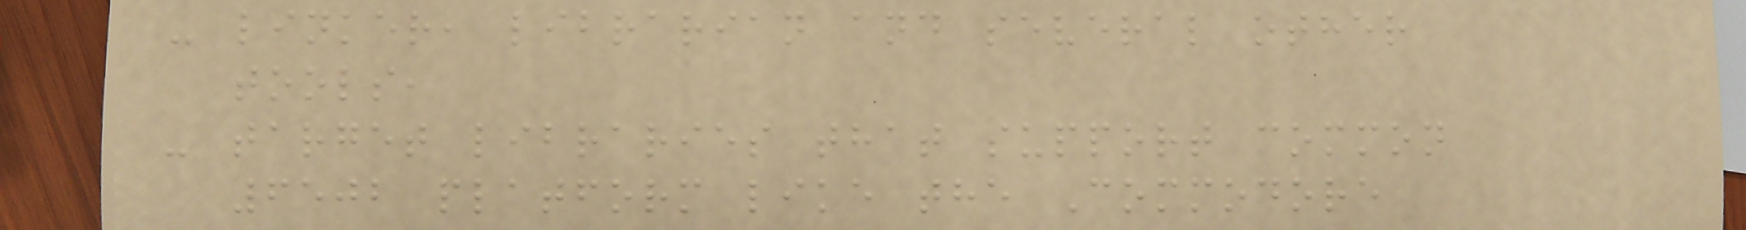- linker, librarian and several other
tools,
- target libraries that support common
6502 platform like the Commodore
